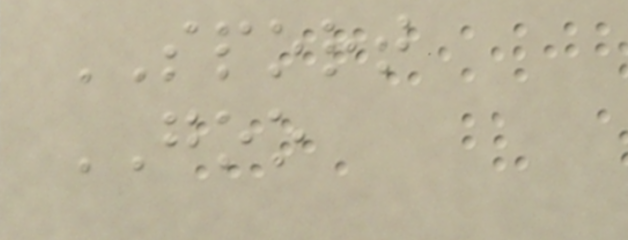SPORT
GOO
